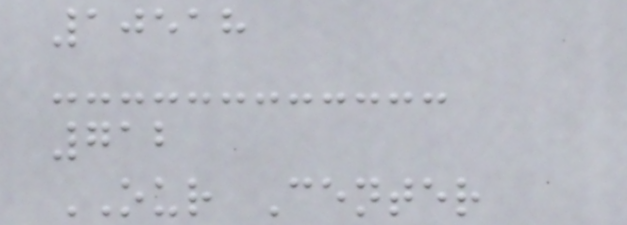10518
712
OUR Center
